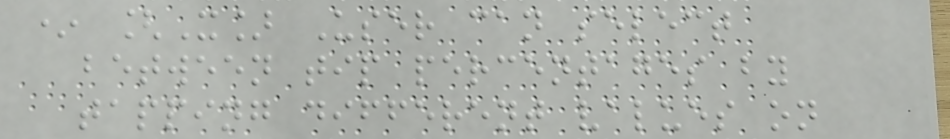* [X] User can select
between tip percentages by
tapping different values on
